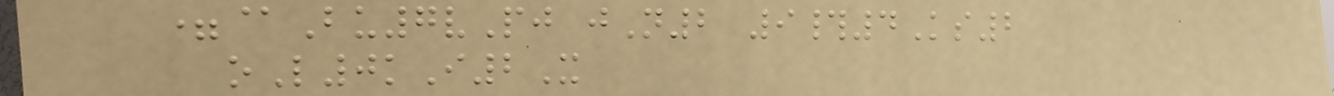=@Bu7vPj jN2 9#4Ks2
oL0kI2X
